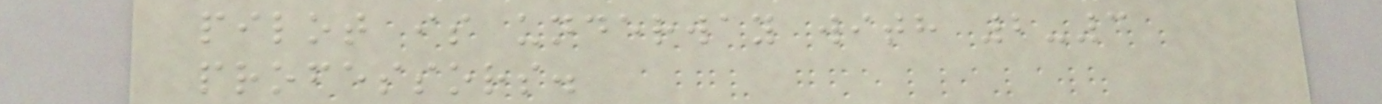pilot is underway with 2-3
professors.
